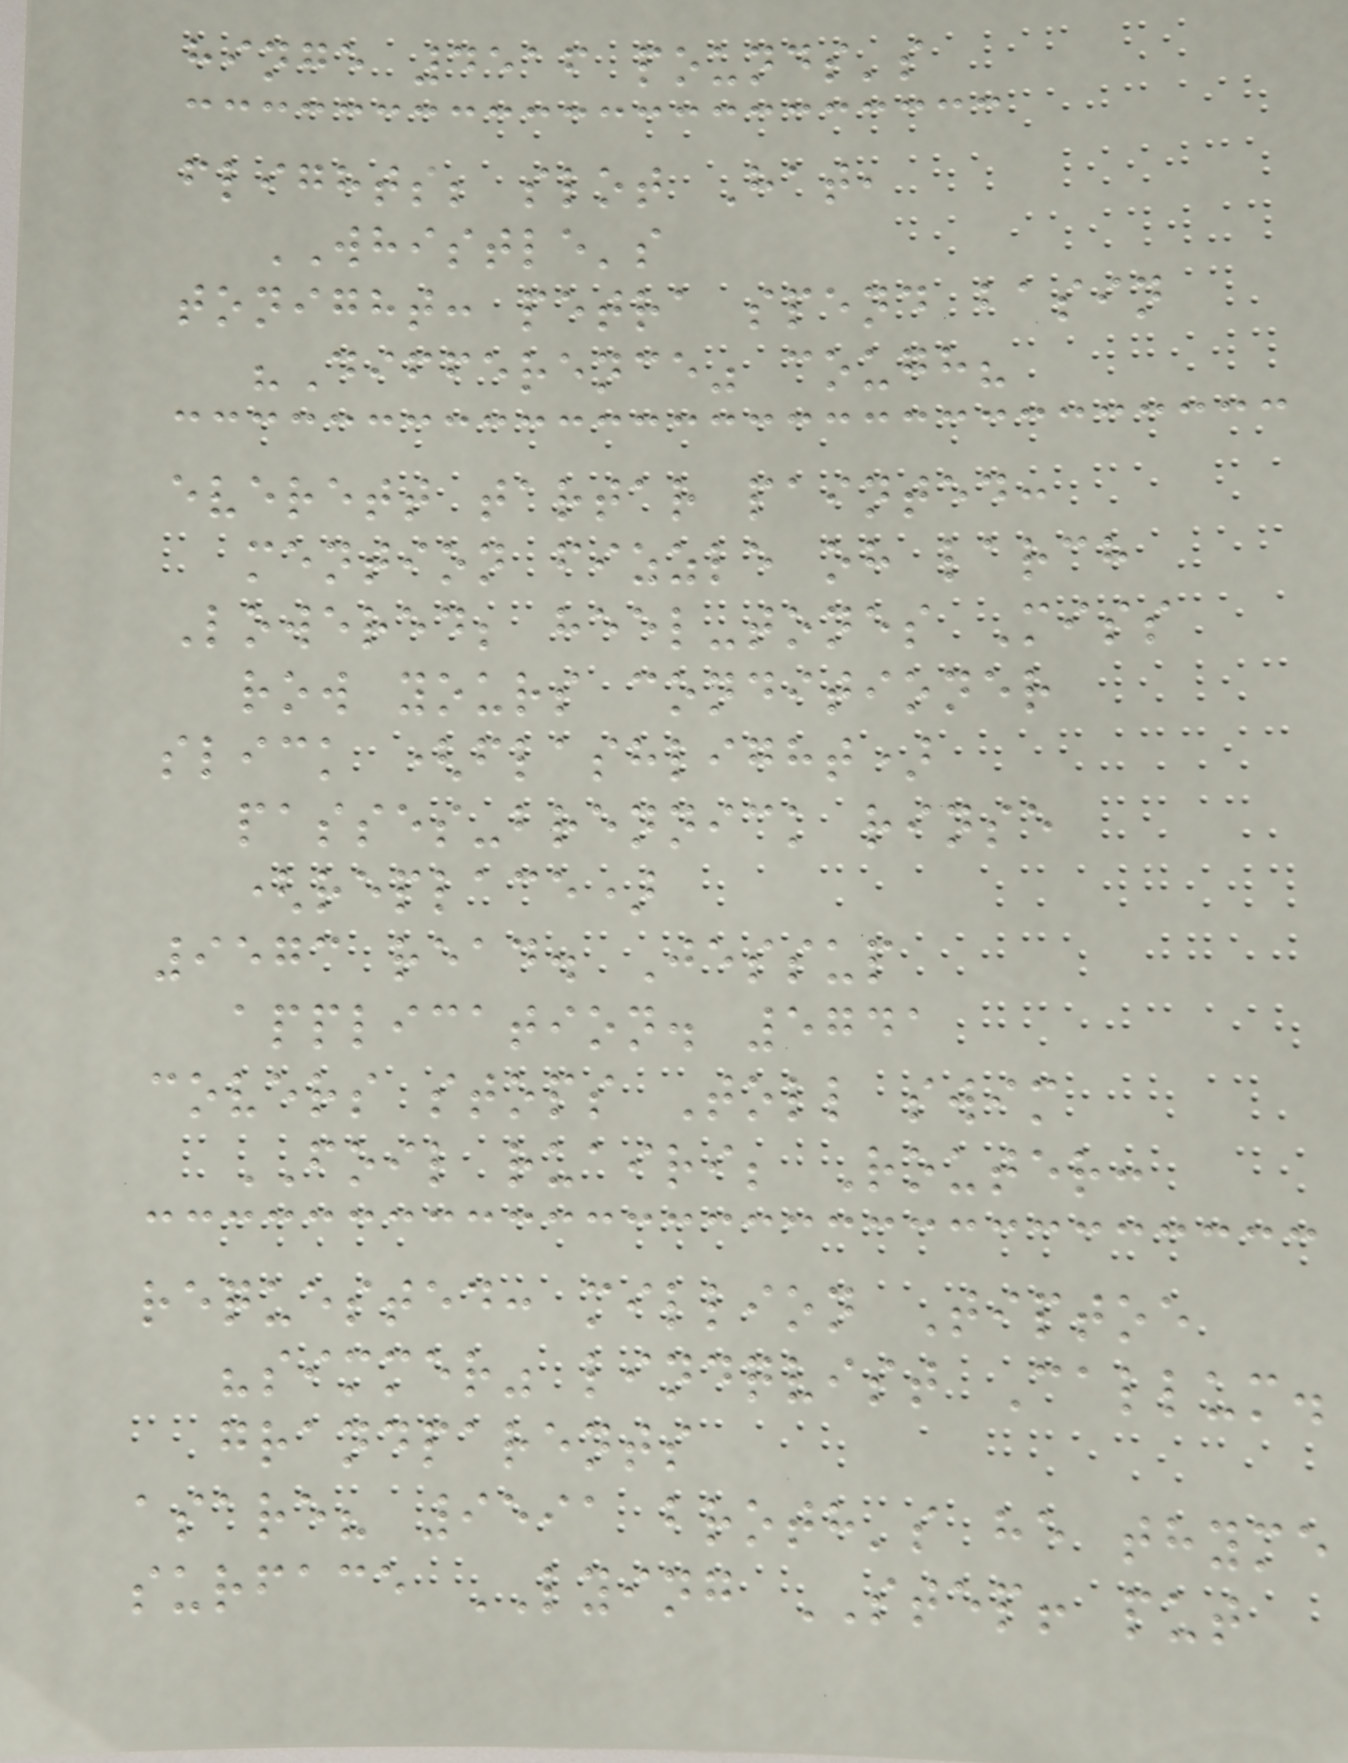hinge 4516 pounds's
flights; slot Hat,
WHISTLE's
tonight: petra spend basin
"Difference" cough?
everett tartar painted:
mention fizzle oh larch
Lowered; heel-tones Miss
row yours conditioner
slick (flashlight)
passes-brennick rinse
(replace)
9573 read. Jessup
application. 5741
covers stops Toll swim
FOIL ruairi; Router:
requested: million Tiptoe
"simmer" lindqvist Callum.
grandparents
asare? 9591 broth's he thyme
surface LYING STEP! put
